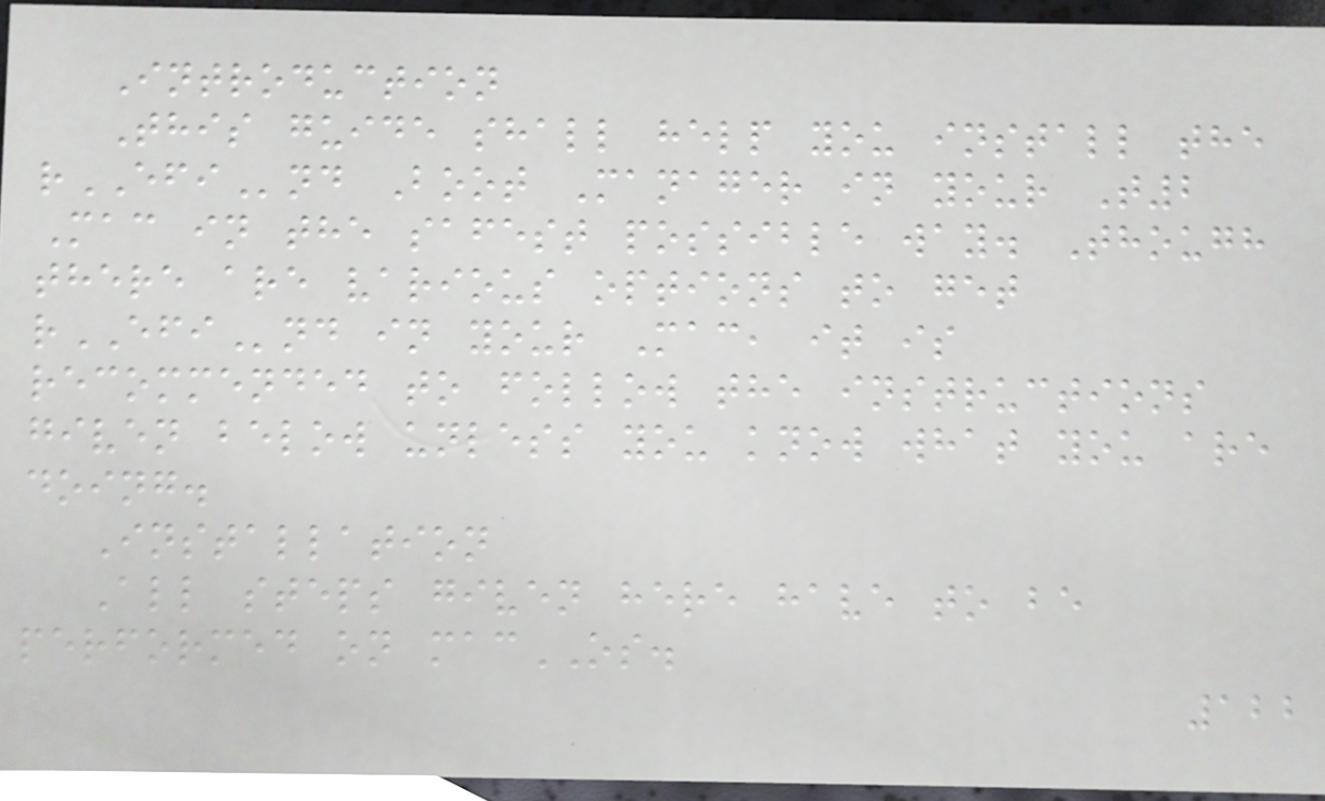Introduction
This guide shall help you install the
rEFInd Boot Manager in your T2
Mac in the safest possible way. Though
there are various options to get
rEFInd in your Mac, it is
recommended to follow the instructions
given below unless you know what you are
doing.
Installation
All steps given here have to be
performed on macOS.
122
